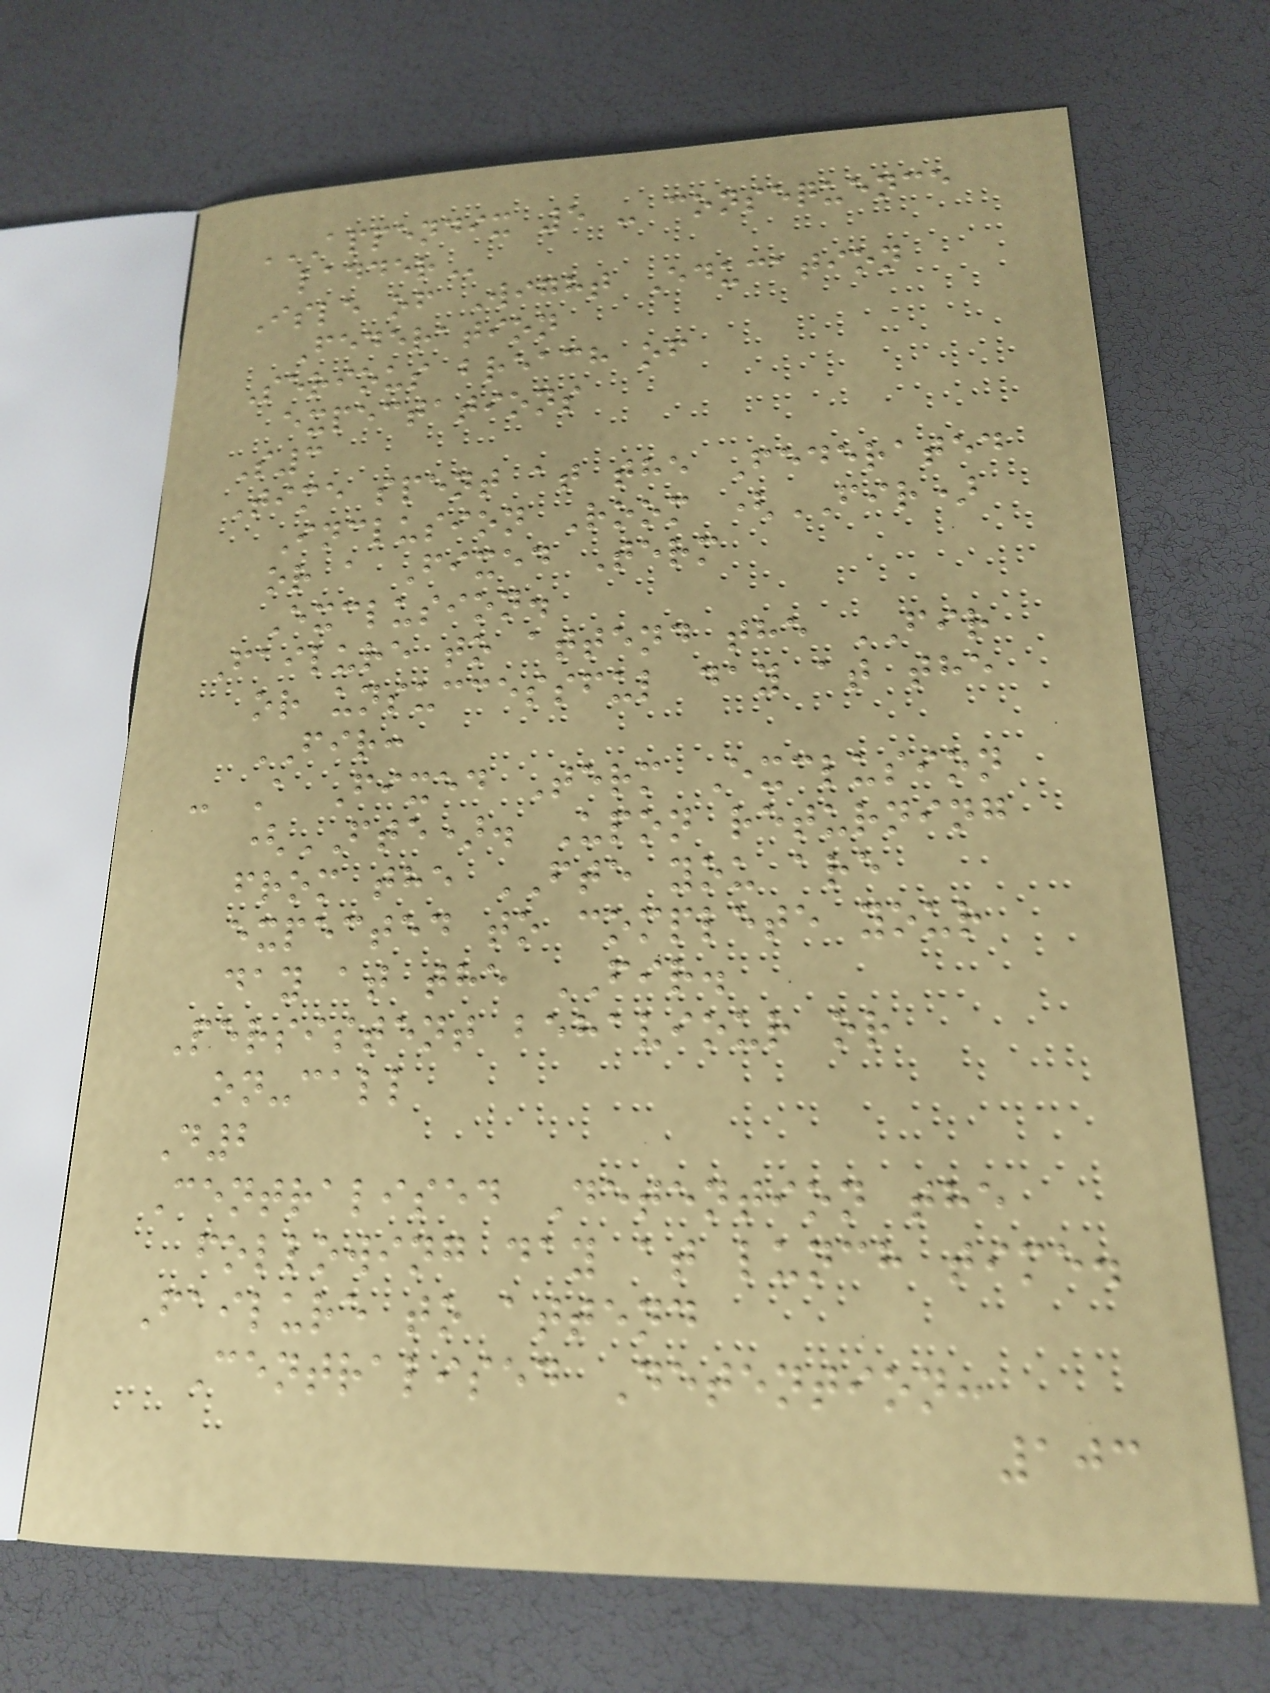APPENDIX 5 - CONSEQUENCE
LADDER
Isle of Wight Education
Federation
Serious breach of
expectations
S3
Time spent at the Federated
Inclusion Room (FIR)
or a Fixed Term
Exclusion.
Failure to attend the FIR
or unsuccessful day at the
FIR:
- A Fixed Term Exclusion
(FTE). Upon returning
from the FTE you are
expected to complete your
day at the FIR.
Persistent behaviour or
on-call
D2
Centralised Detention the
following day at lunch time.
Failure to attend
Centralised Detention:
103
